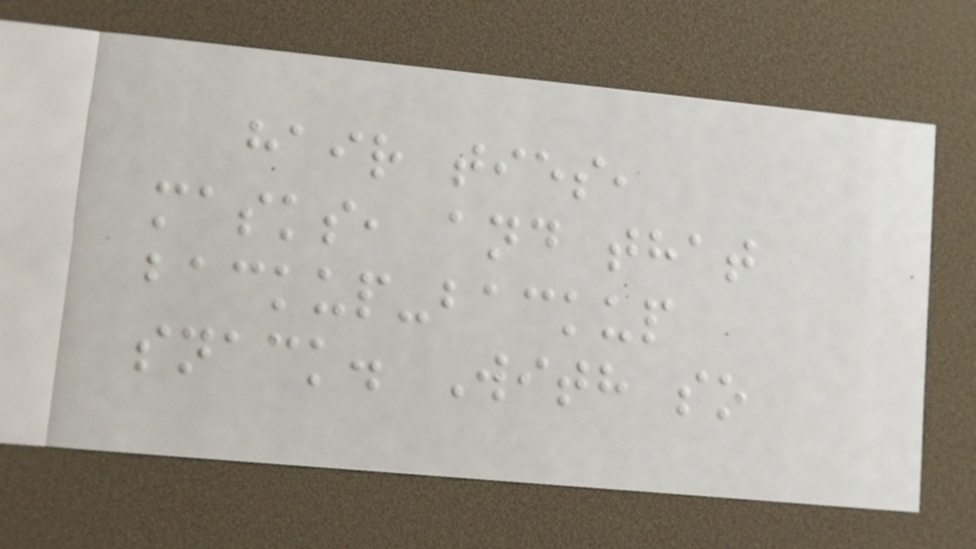hair ties,
masks, and that
backup-backup
snack. With so
